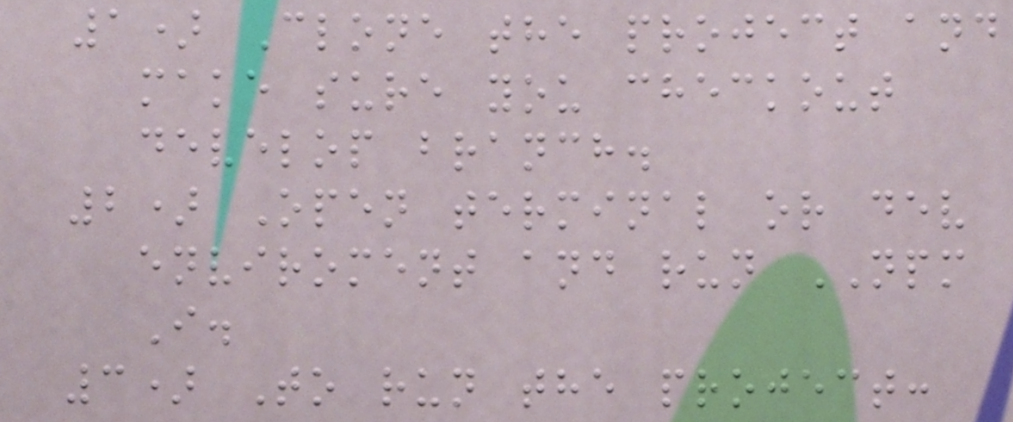1) Clone the project and
make sure you checkout
develop branch.
2) Open terminal or dev
enviroment and run NPM
I.
3) To run the project:
